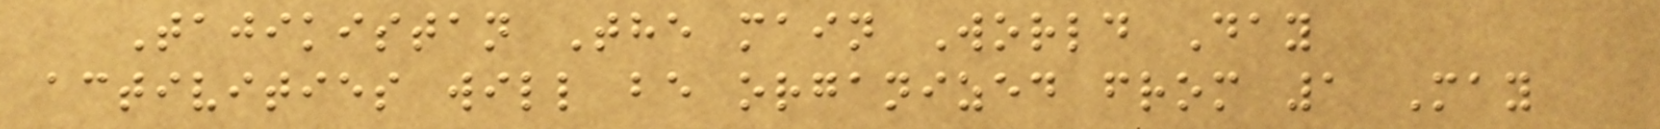Tajikistan The main World Day
activities will be organized from 1 May
